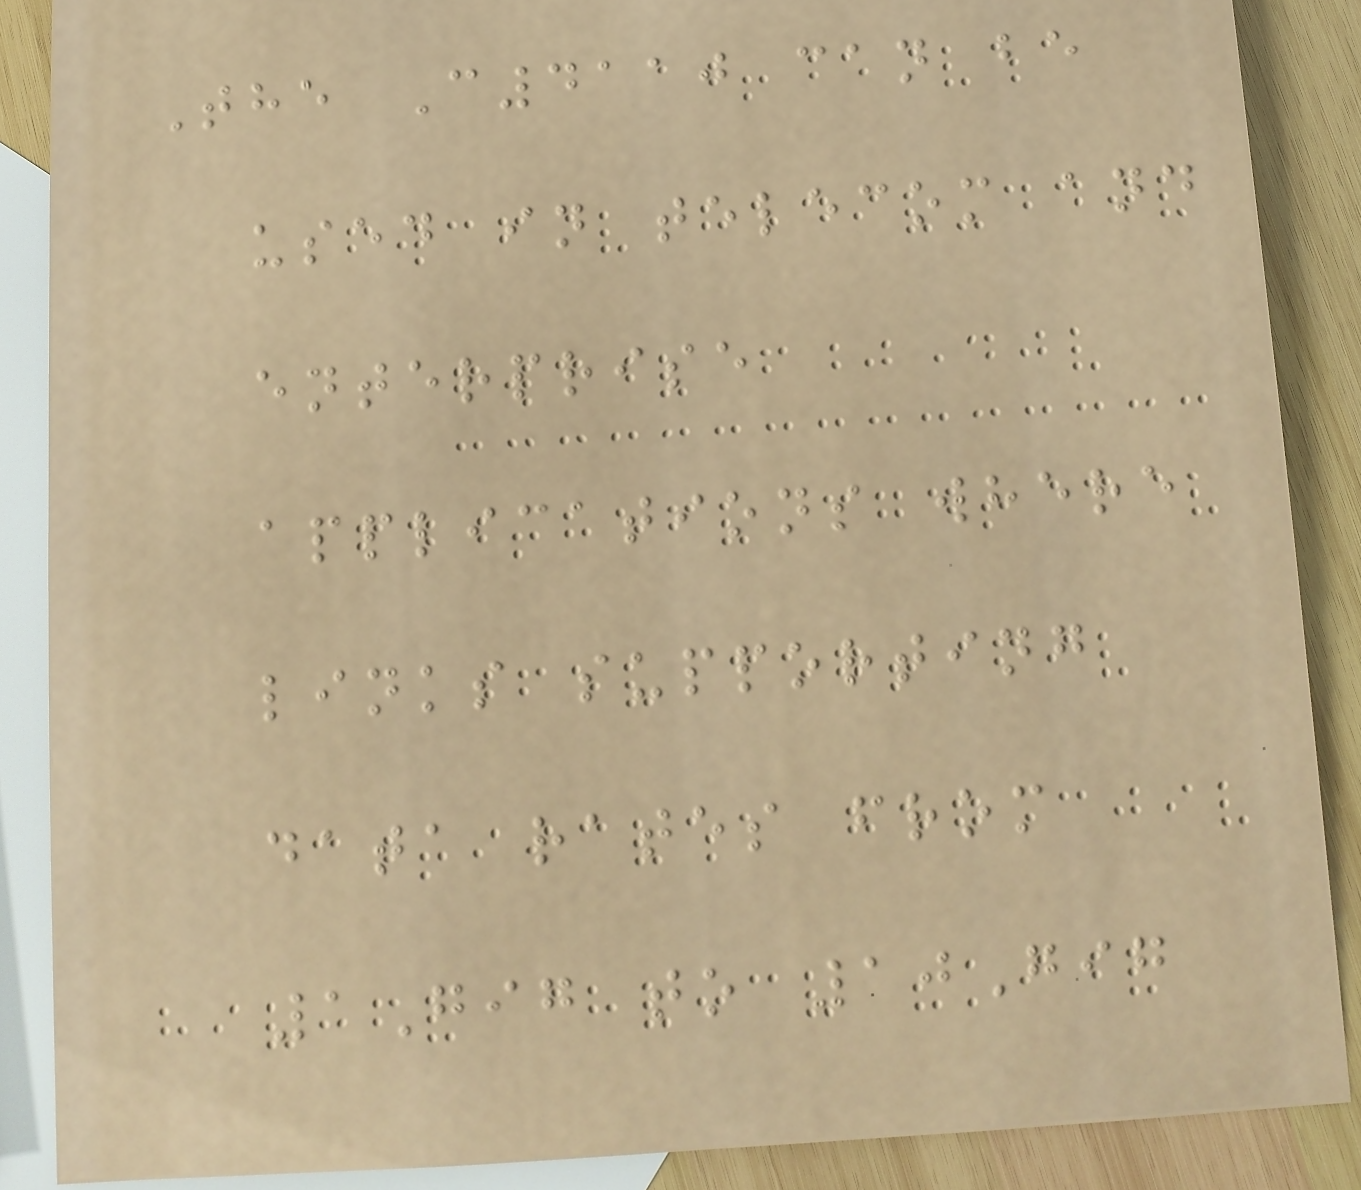The C4110 can be
used in telecom and
enterprise
applications where
links supporting
data rates from
1Gig to 10Gig
